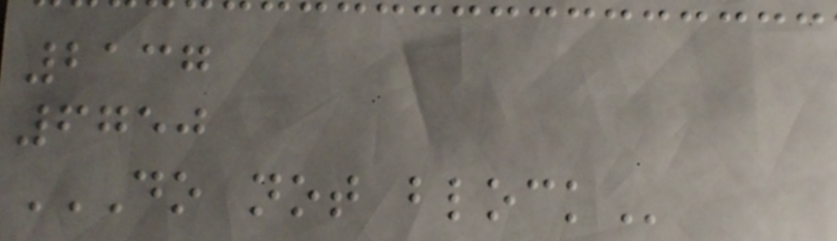2137
6750
DO NOT BLOCK
